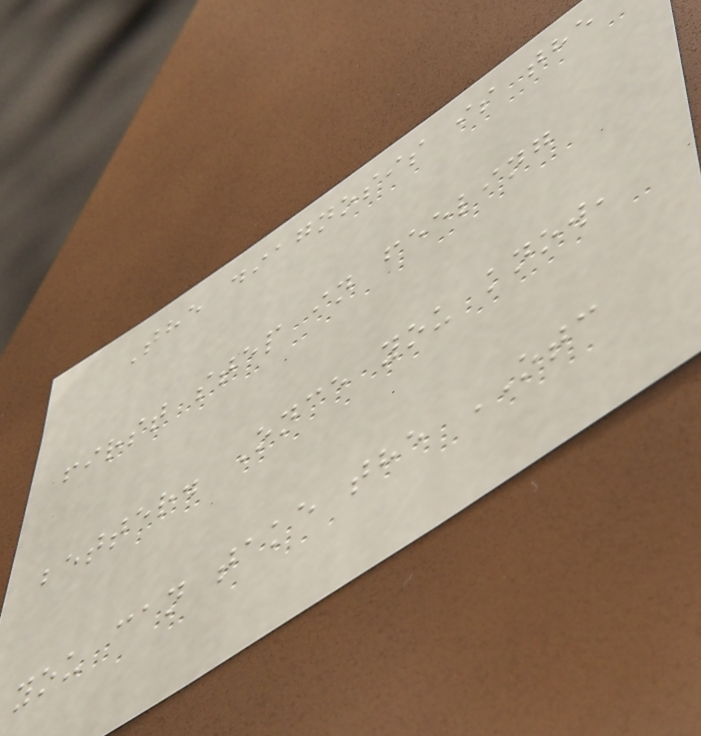The diagnosis is the
first step in feeling
better. Once you know,
you can take the OTC
